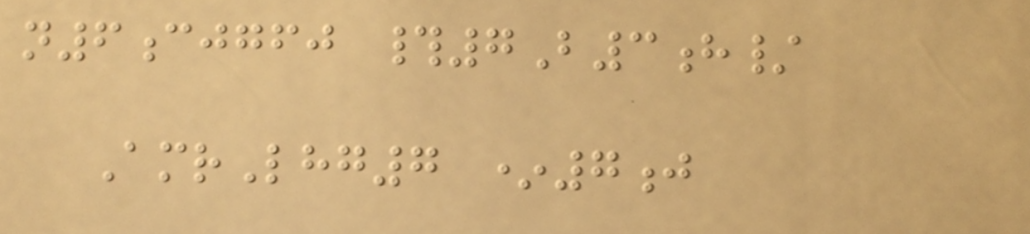n6cjgfj #7B3h/
AmrLhg7 *7j
